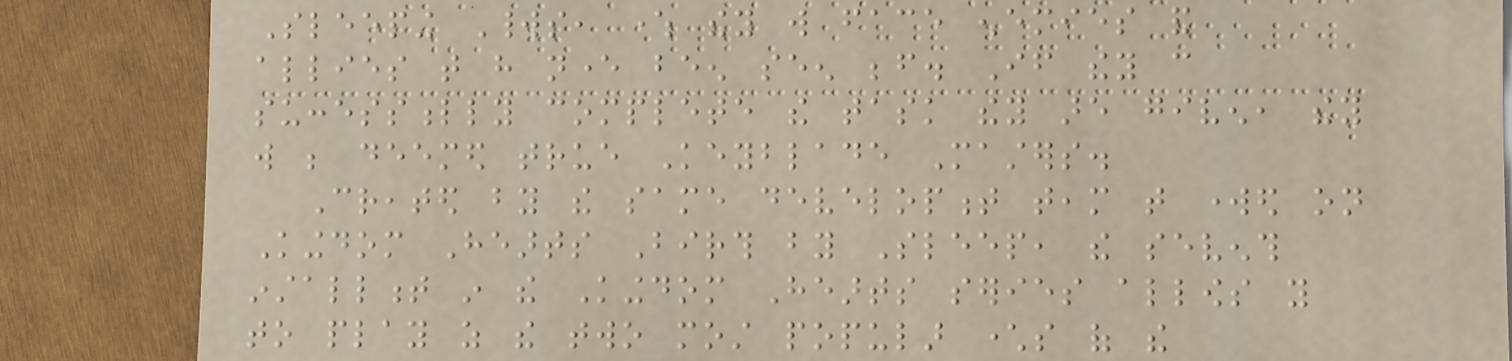Sleeping Worlds, where they will face enemies and
allies that have never been seen before. If they can
successfully complete the task they are given, they
will be deemed true Keyblade Masters.
Created by the same development team that worked on
Kingdom Hearts Birth by Sleep, the seventh
installment in the Kingdom Hearts series allows you
to play as the two most popular characters of the
